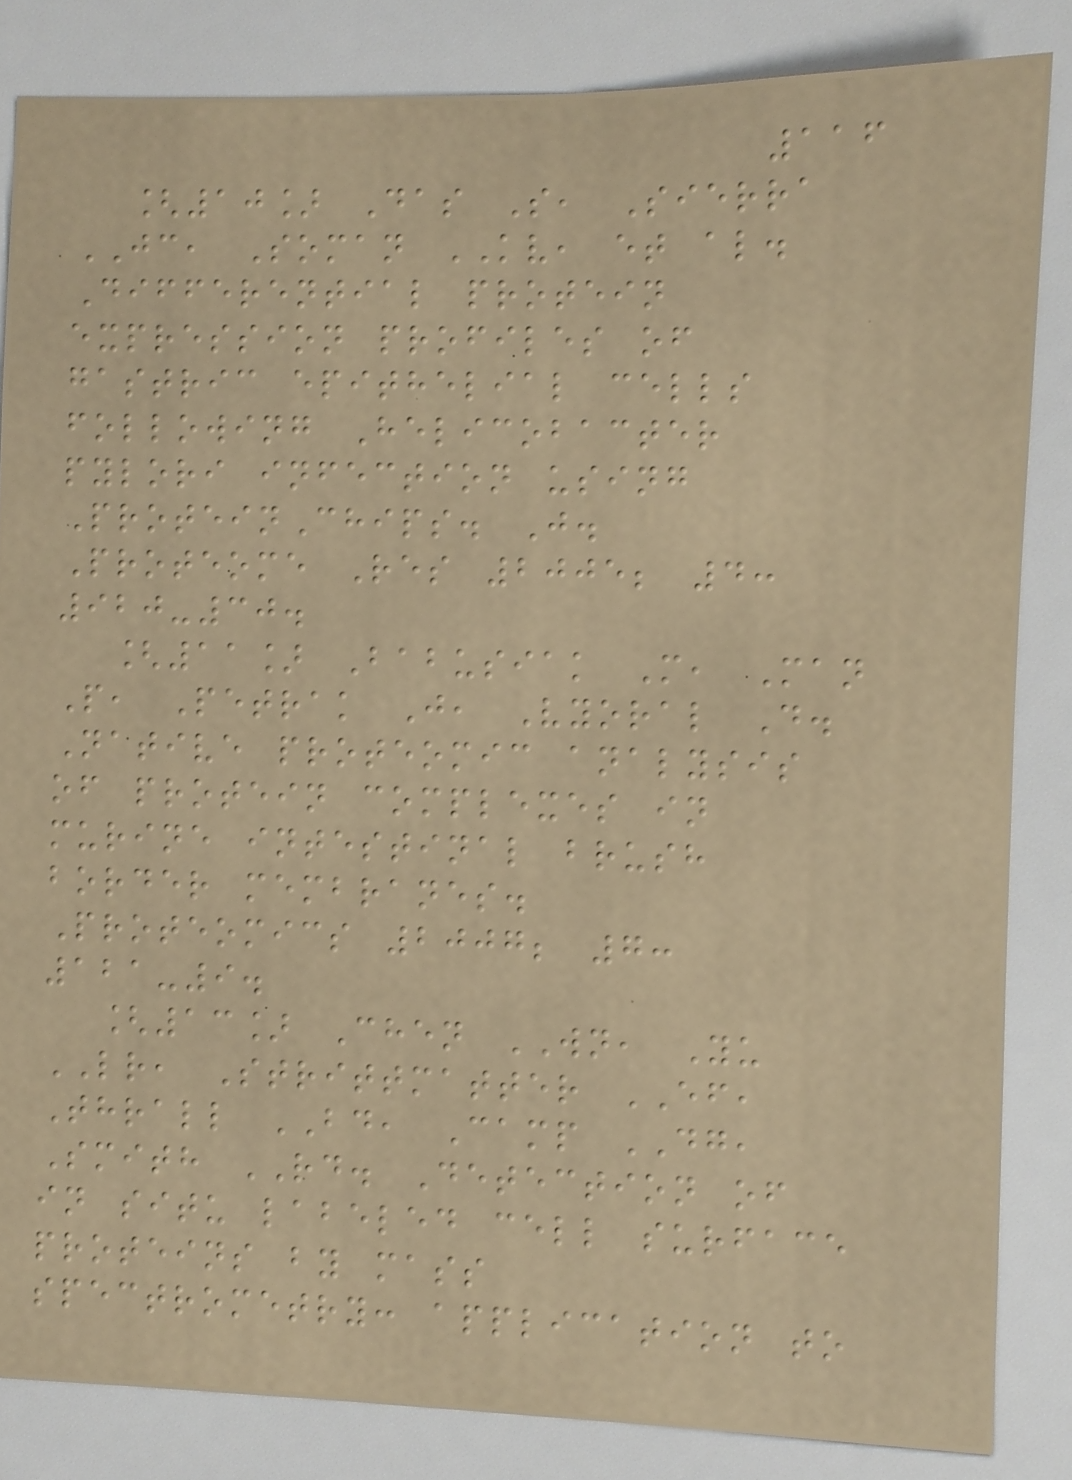116
[10] Das S, Sierra
JC, Soman KV, et al.
Differential protein
expression profiles of
gastric epithelial cells
following Helicobacter
pylori infection using
ProteinChips. J.
Proteome Res 2005; 4:
920-30.
[11] Babusiak M, Man
P, Petrak J, Vyoral D.
Native proteomic analysis
of protein complexes in
murine intestinal brush
border membranes.
Proteomics 2007; 7:
121-9.
[13] Chen WN, Yu
LR, Strittmatter EF,
Thrall BD, Camp DG,
Smith RD. Detection of
in situ labeled cell surface
proteins by mass
spectrometry: application to
